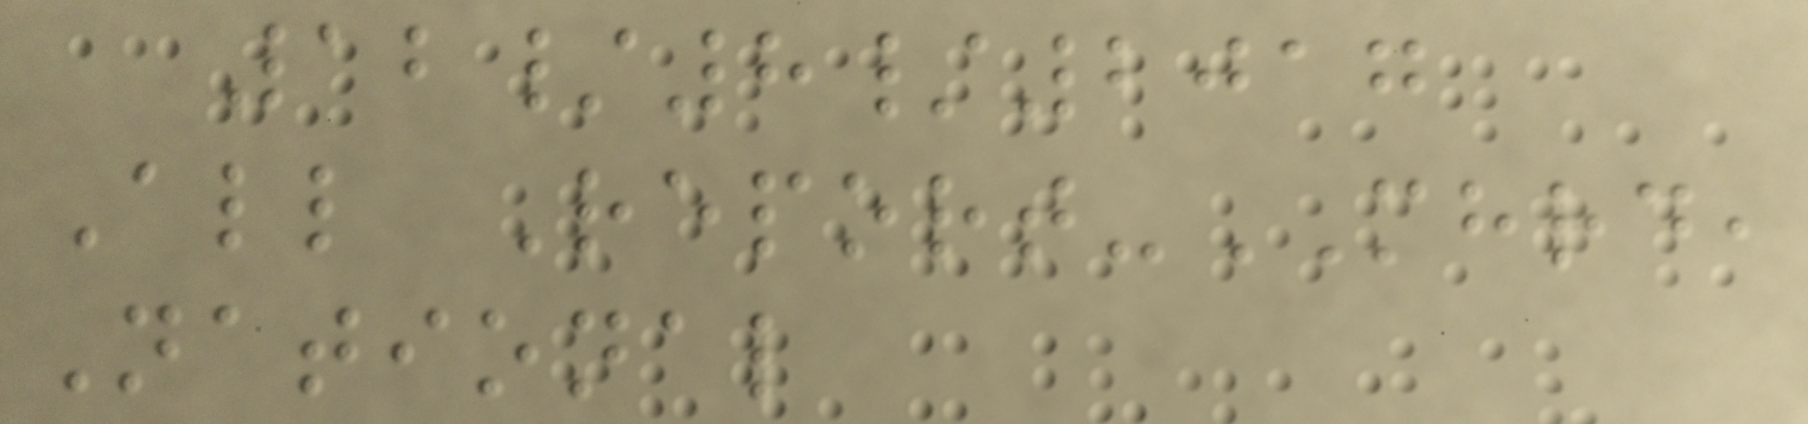12/8/2017
All Report-MHRD,
National
